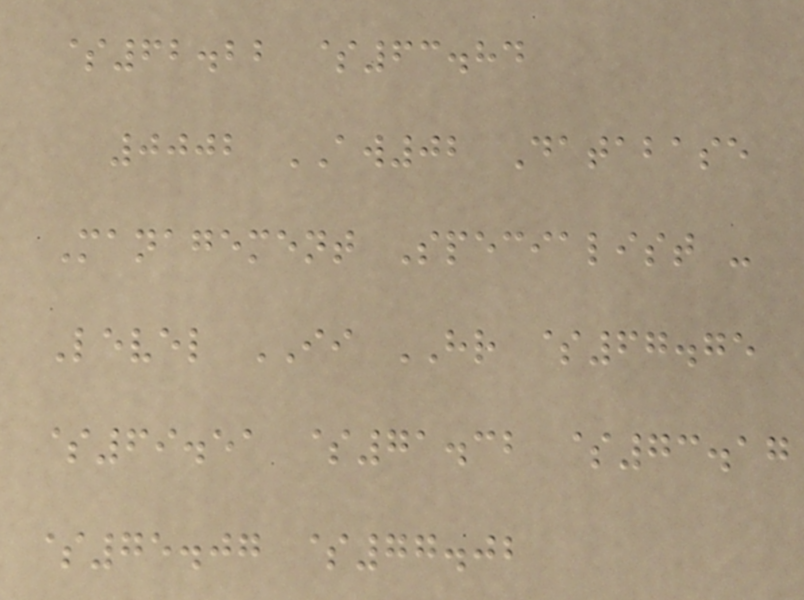$62.22 $63.84
0002 AW02 Database
Management Specialist -
Level II HR $67.75
$69.51 $71.32 $73.17
$75.07 $77.02
